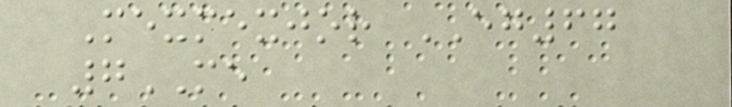Mexmexjor EG67
7ME
